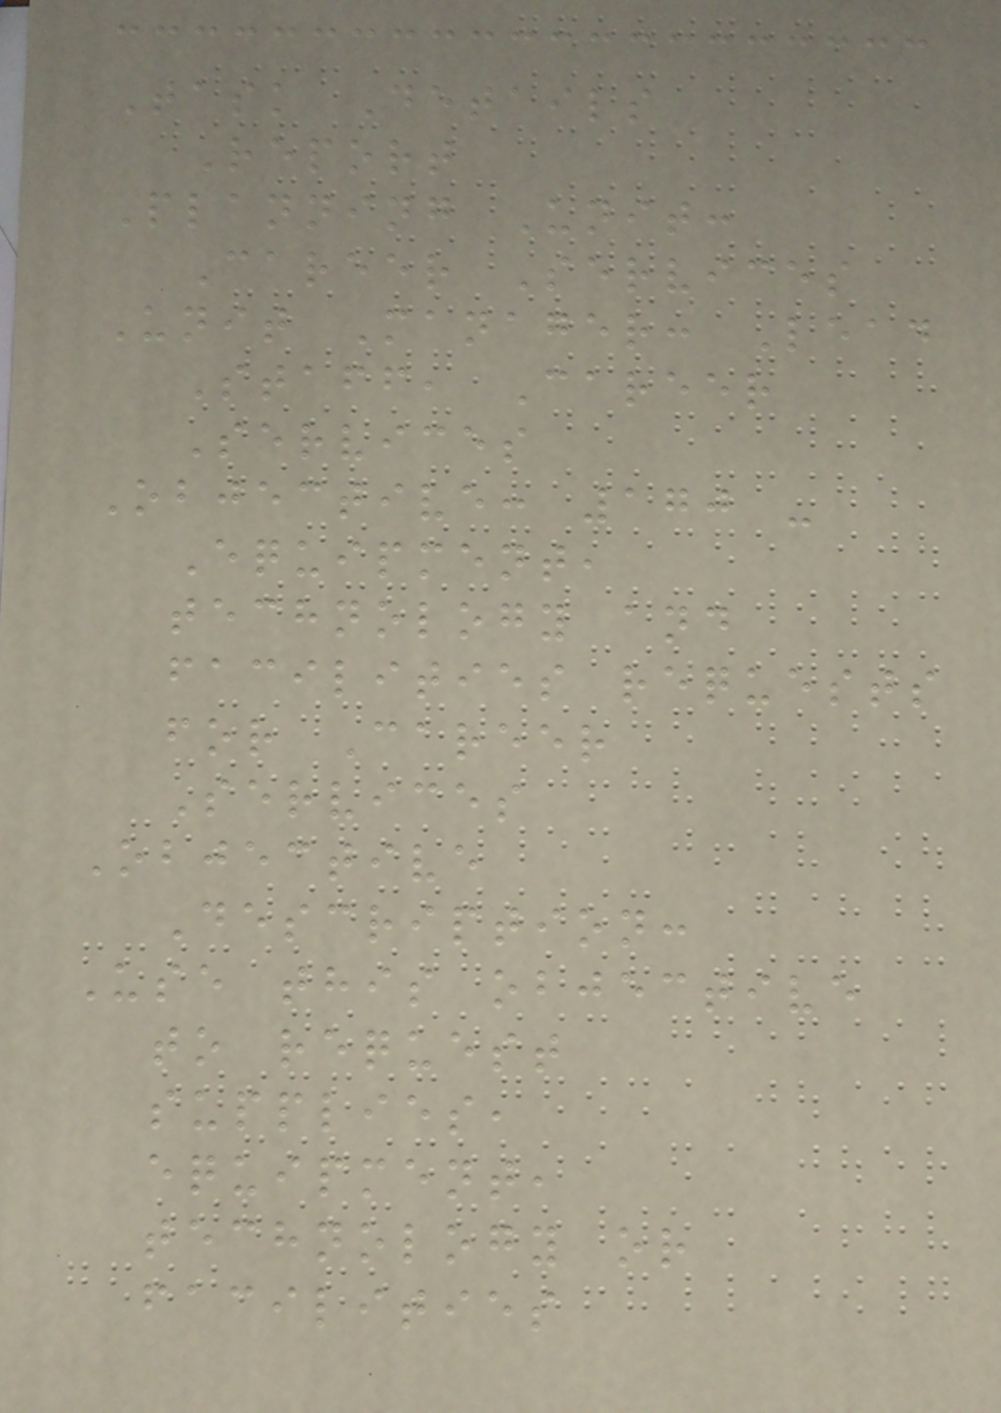Task Details
Report
Planning Unit:
Career Services
Unit Manager: Lead
Staff, Career
Services
Objective: 170 -
Equipment,
technology and
facilities requests
for Career
Services
Objective
Description:
Use this objective
to request
supplies,
equipment,
technology or
facilities
